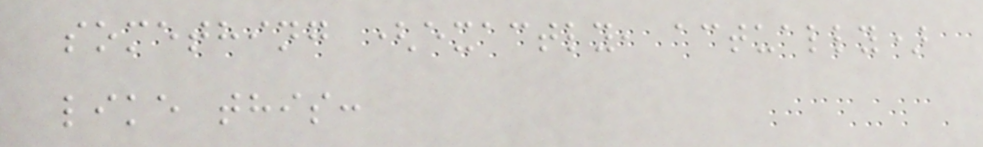something (exactly, actually)
like this:
